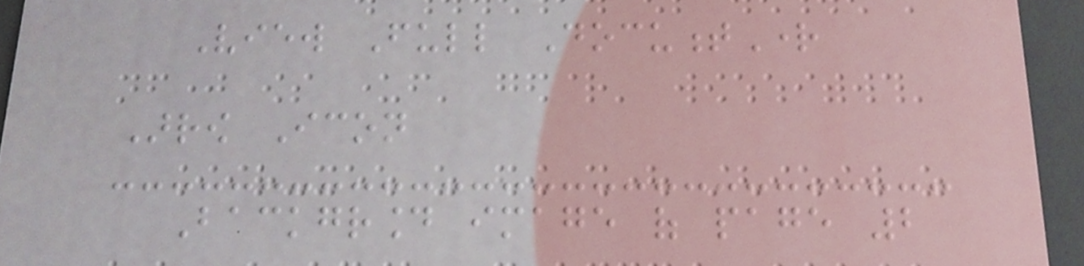View Full DocumentRight
Arrow Icon
Background image of page 2
